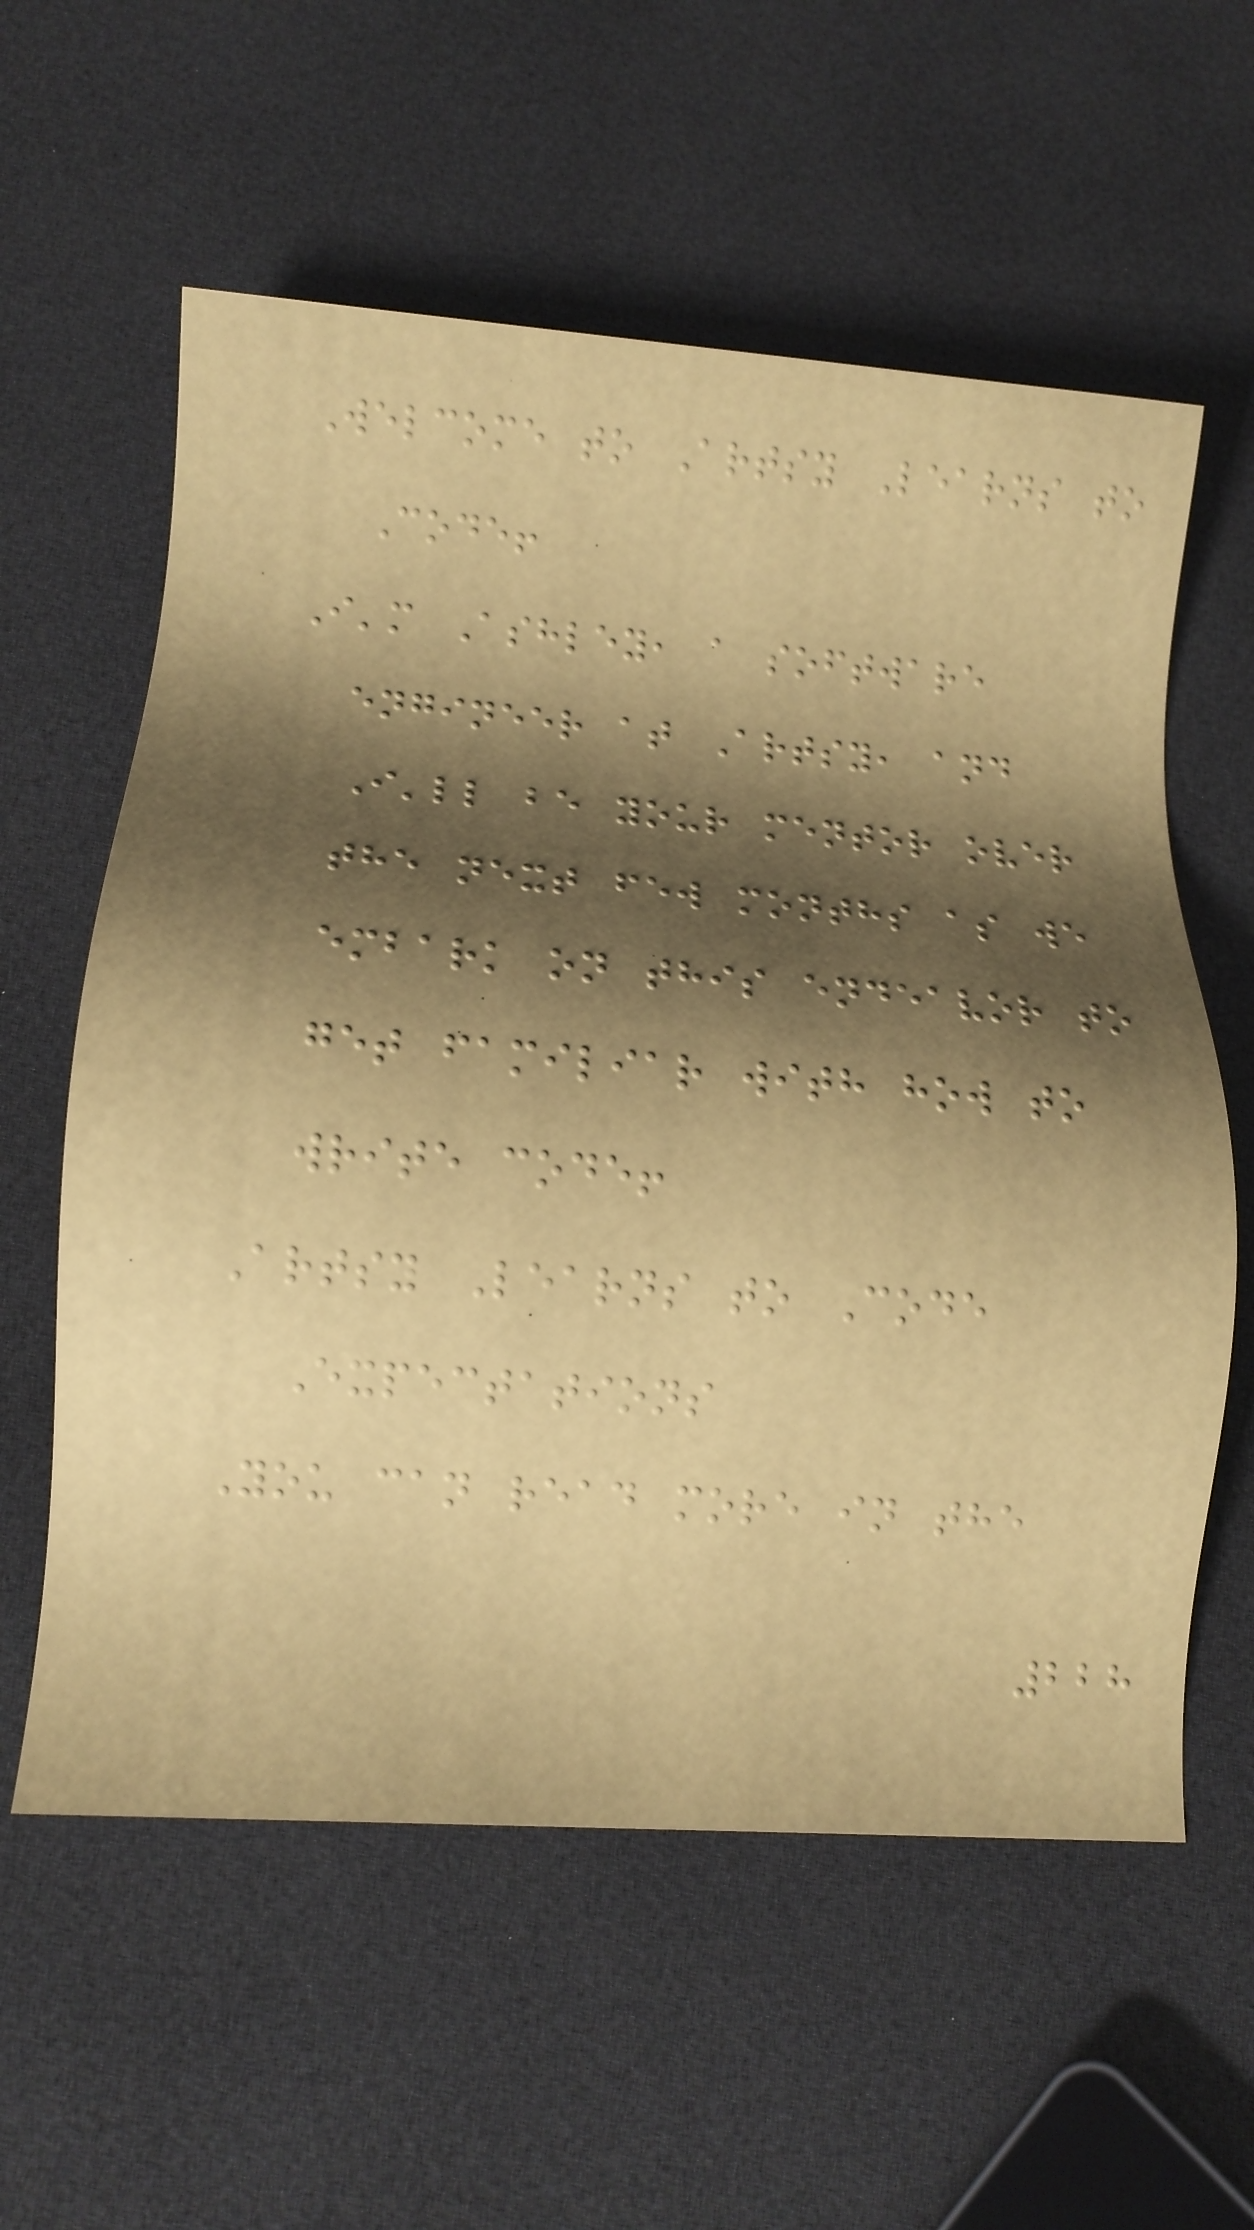Welcome to Artsy Learns to
Code!
I'm Ashley, a software
engineer at Artsy, and
I'll be your mentor over
the next few months as we
embark on this endeavor to
get familiar with how to
write code!
Artsy Learns to Code
Expectations
You can read more in the
228
